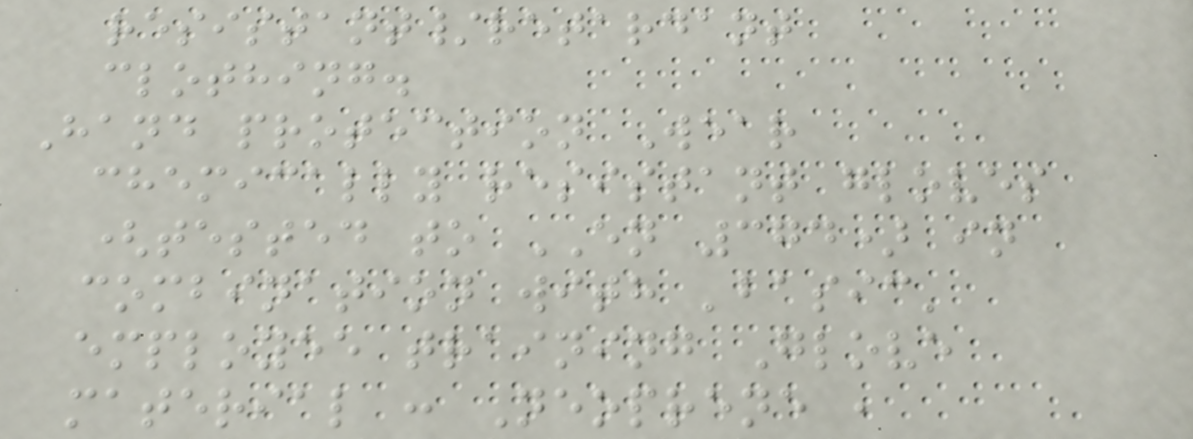resistant/retardant
clothing.
Hand protection Wear
chemically resistant gloves
(tested to EN 374) in
combination with 'basic'
employee training Glove
material : Neoprene ,
